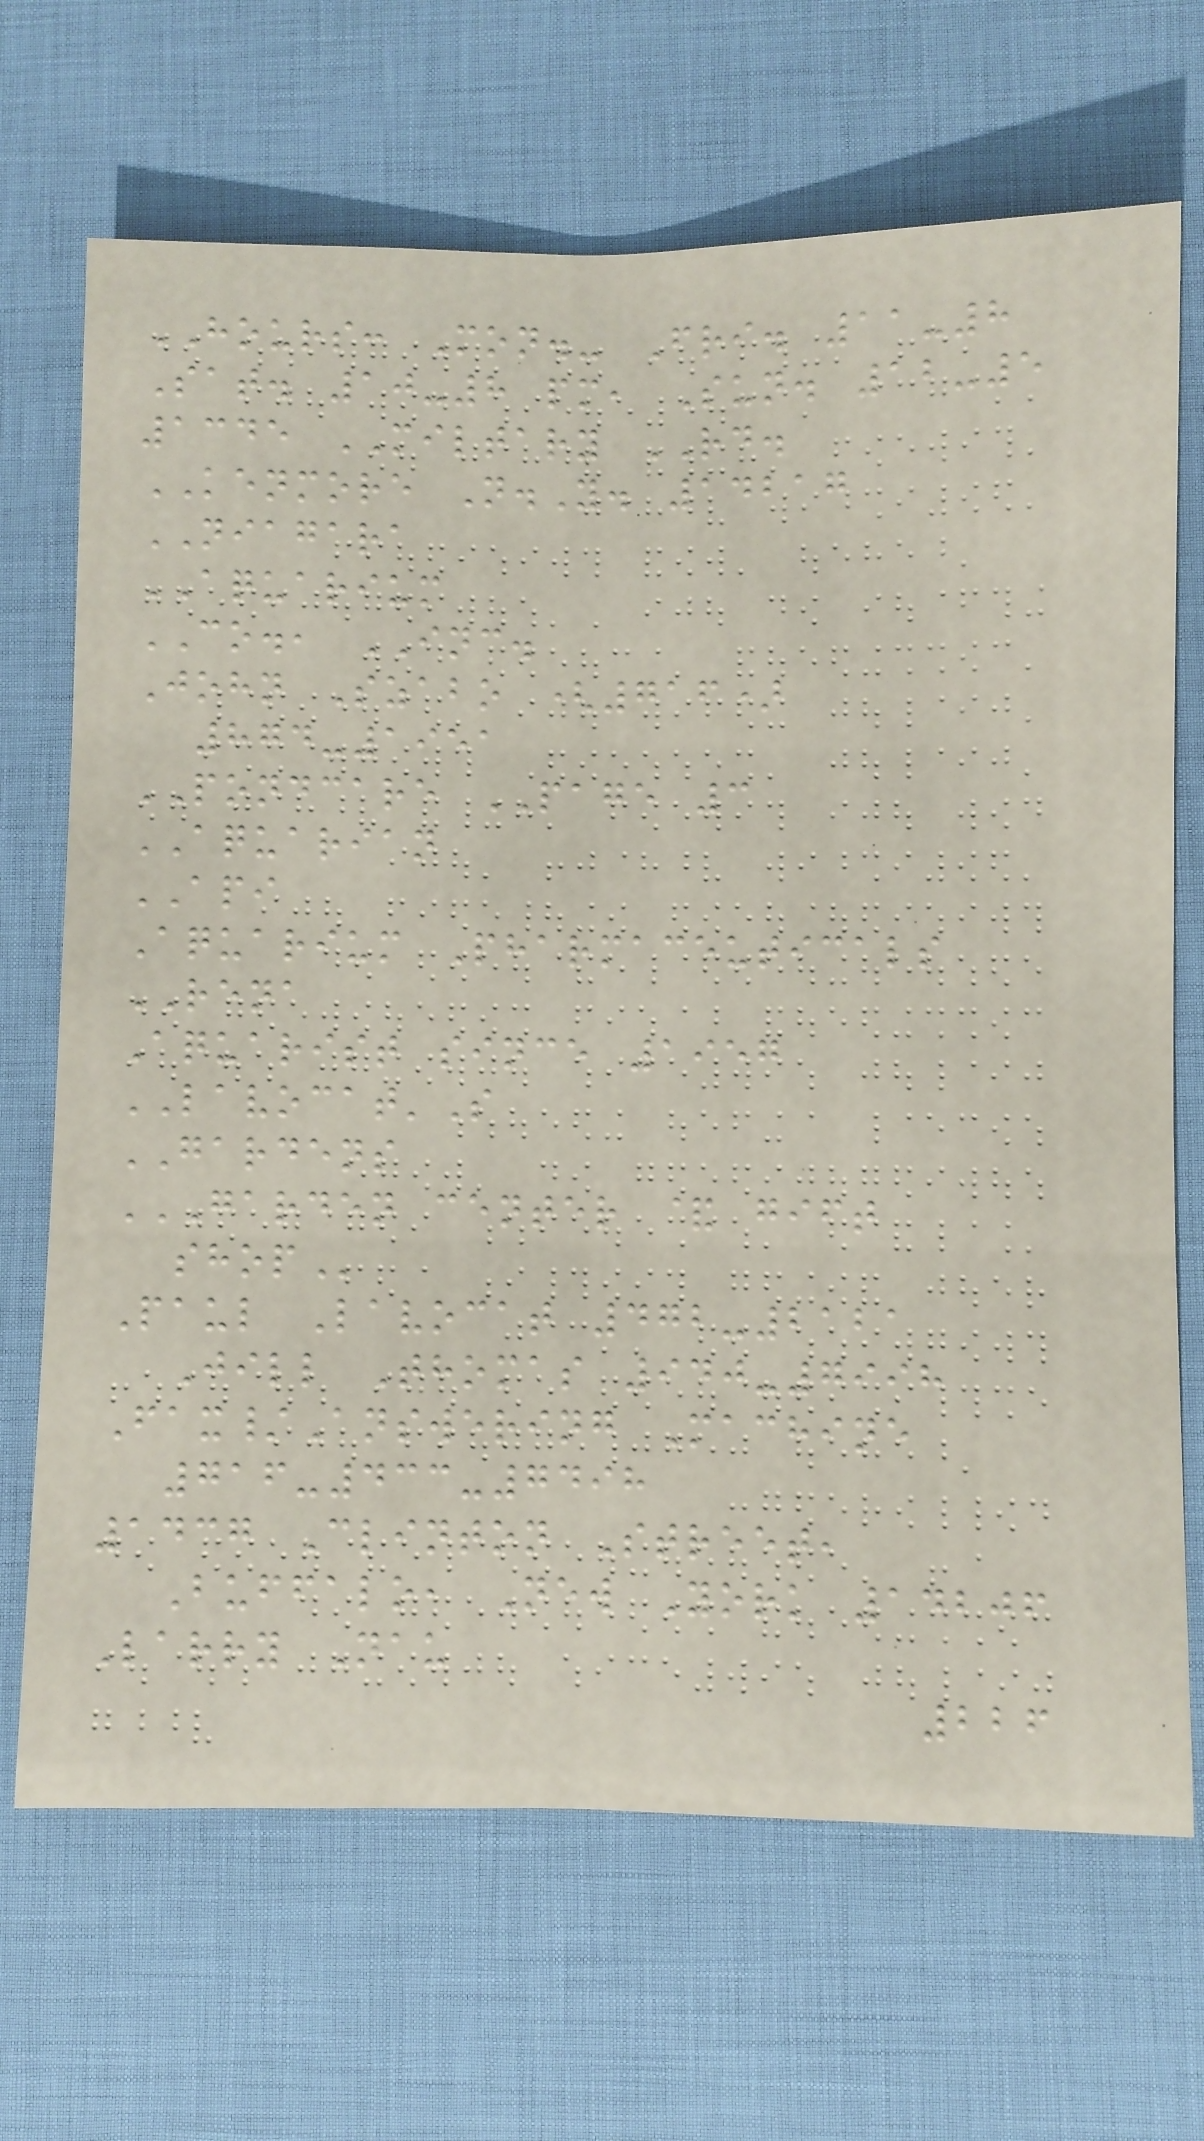HOURS: Mon.- Fri. 11-8
Sat. 10-8 pm, Sun. 12-5
1345 MILTARY RD.
KENMORE N.Y. 14217
NIAGARA
AQUARIUM
CO., INC.
John Szabo (716)
874-1951
PONDCARE PAGE 3
AQUARIAN
API
Aquarium Pharmaceuticals
RENA
Aquarist since 1957
LAVOCAT'S
GARDENS
GARDEN CENTER & GIFT
SHOP
Paul Lavocat 472-2121
Jill Thomas 940-7998
Fax/Answering Machine
716-433-7498
1437 Clinton Street,
Buffalo, New York 14206
Larry Nau
226
